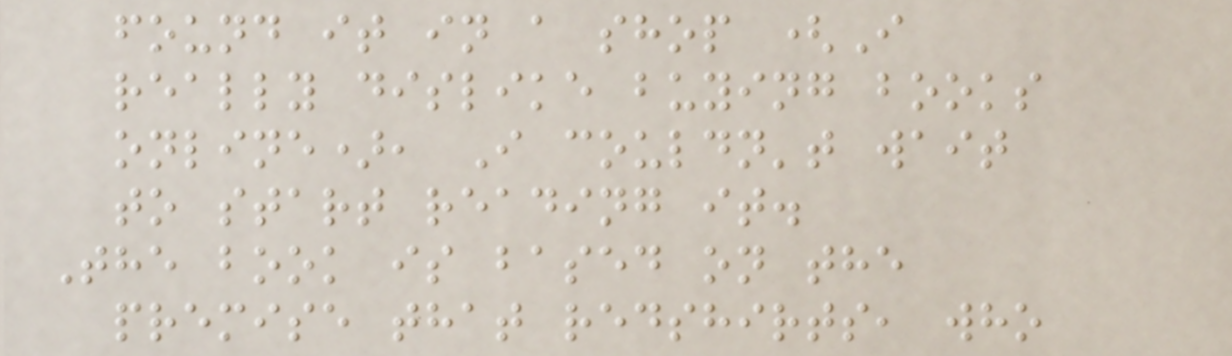found it in a shop (I
really dislike buying books
online), I couldn't wait
to start reading it.
The book is based on the
premise that redshirts, who
